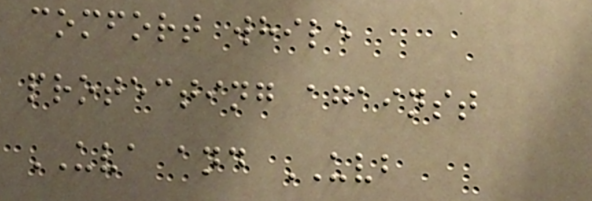comfort while
protecting against
UVA and UVB
